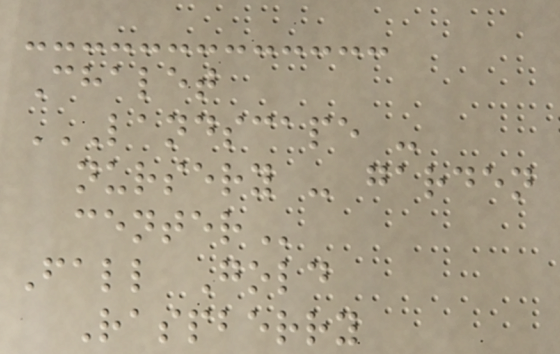Chalet
LANDSCAPE -
NURSERY - GARDEN
CENTER
Fall Gold
Raspberry
